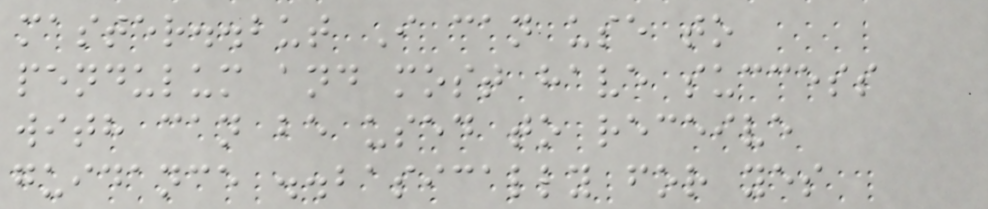master..but I can use to
pendulum and most have success
with can be used to receive
guidance ..basically for yes
